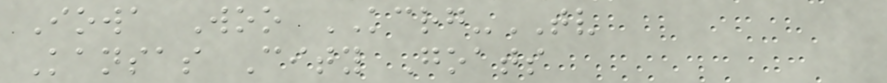Iowa Woo KCRG-TV
Kansas City Goats
